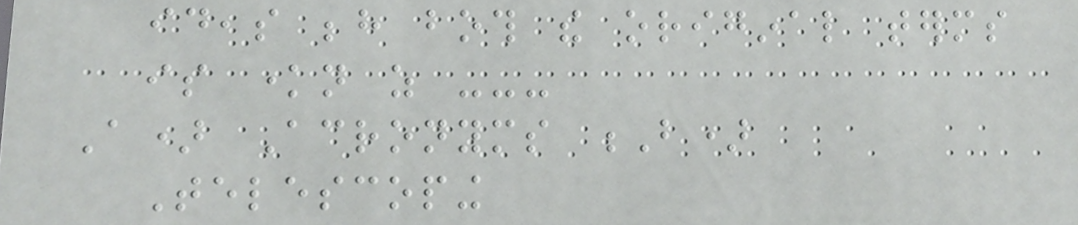ideas behind both the original terms
is known as ---
A) Acronyms B)
Telescoping
